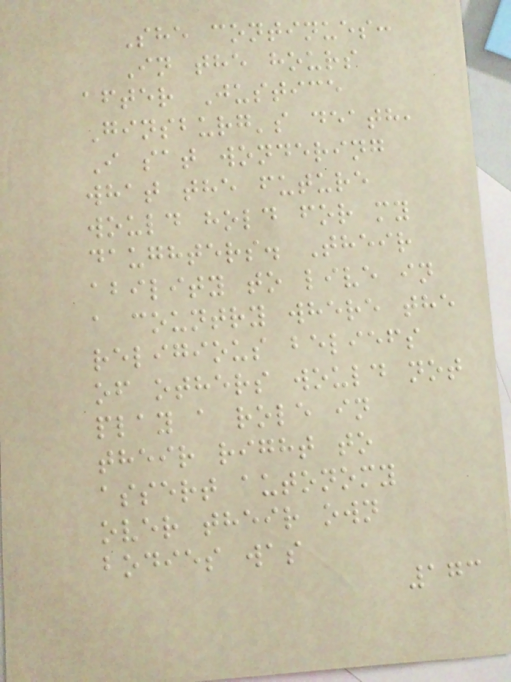She continues:
In the hours
after Justice
Ginsburg's death,
I sat wondering
what the future
would hold for my
daughters. Their
ability to live in
a country where the
religious beliefs
of others would not
play a role in
their right to
assert autonomy
over their own
bodies was
173
